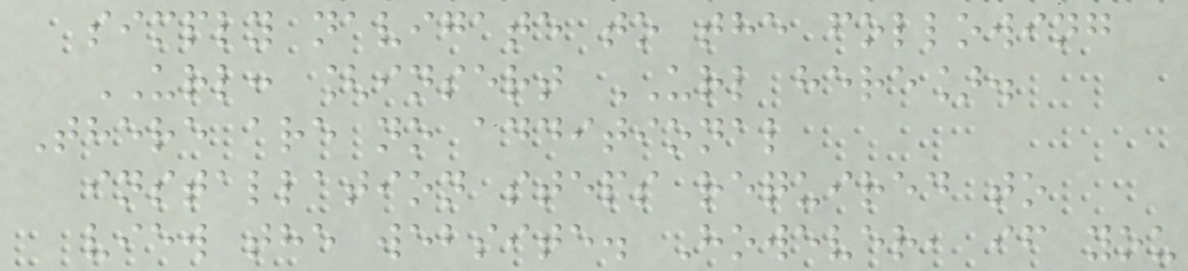simply navigate to the following
URL: [insert URL here].
There are no additional
installation steps required to
view the website. However, if you
